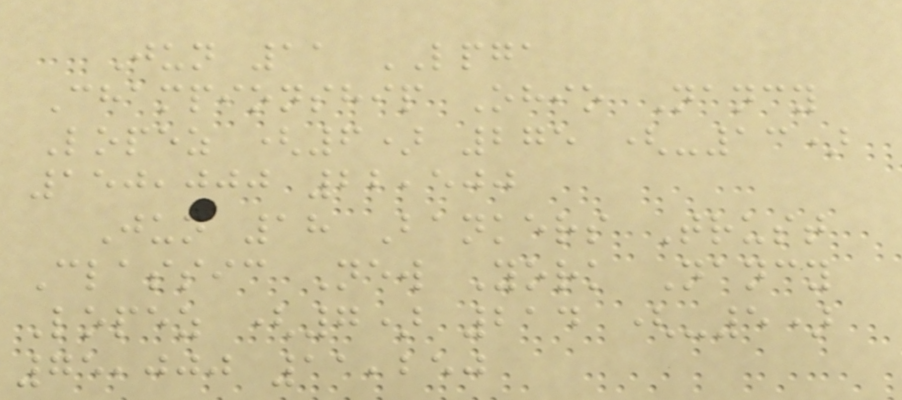Jun 11 LPGA
Championship Ohio Nancy
Lopez (6) 275 (-13)
150,000 22,500
Jun 18 Bankers Trust
Classic New York Nancy
Lopez (7) 214 (-5)
75,000 11,250
